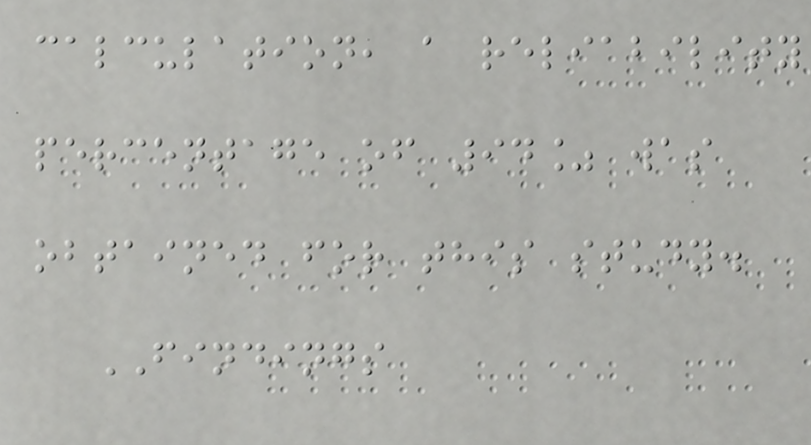calculation, a reliability
percentage of 94% was
obtained for this study.
FINDINGS
